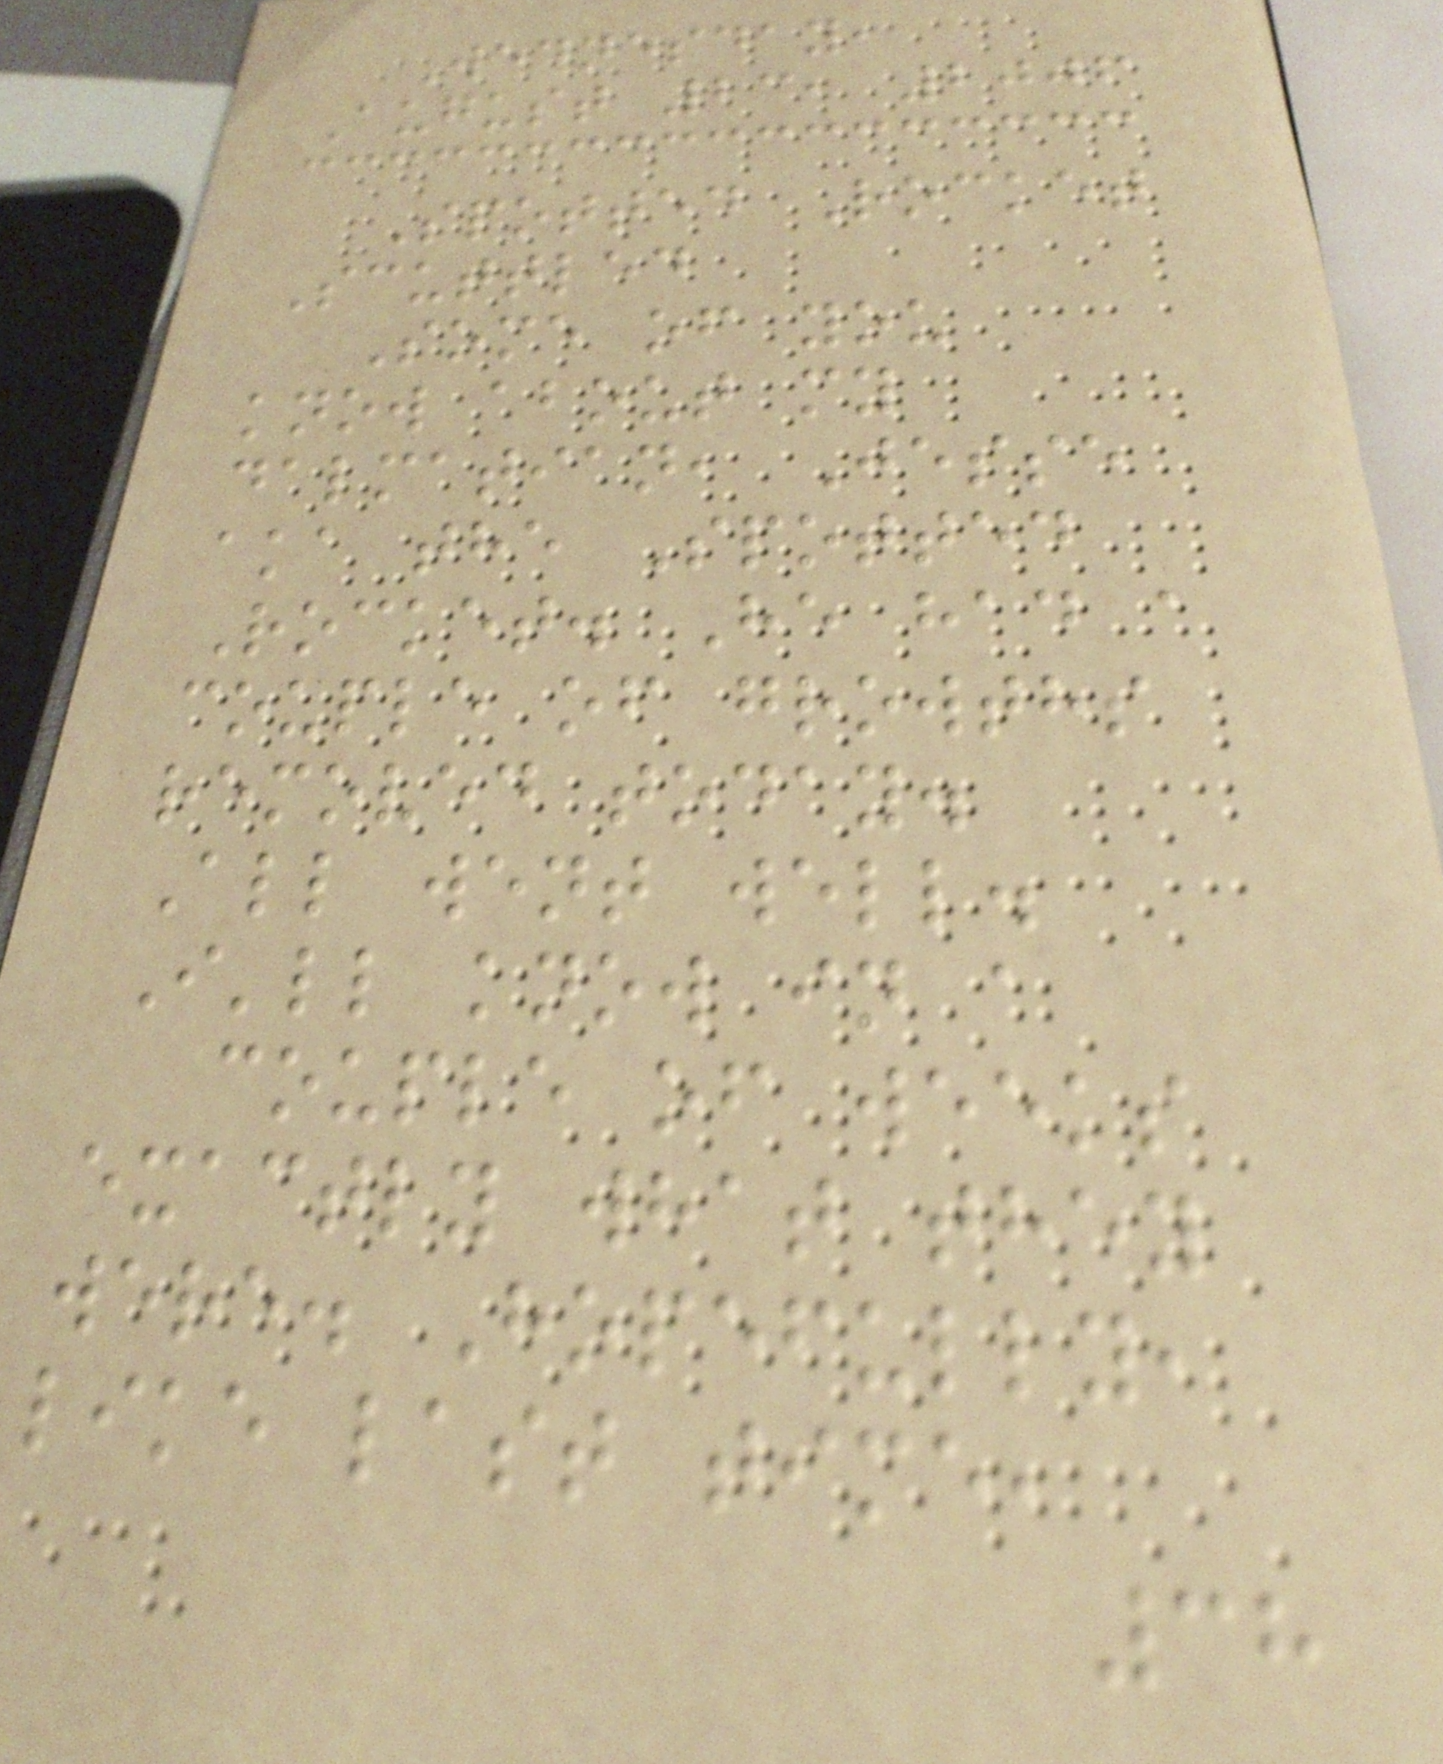Wednesday,
August 23, 2006
Spotted Rocket
Scuttled
Some of you
know about my
dalmatian, Jesse
aka the Spotted
Rocket. He had a
couple of growths
removed today.
All went well.
I'll know in a
couple of weeks
exactly what they
were. Hopefully,
like last time,
38
